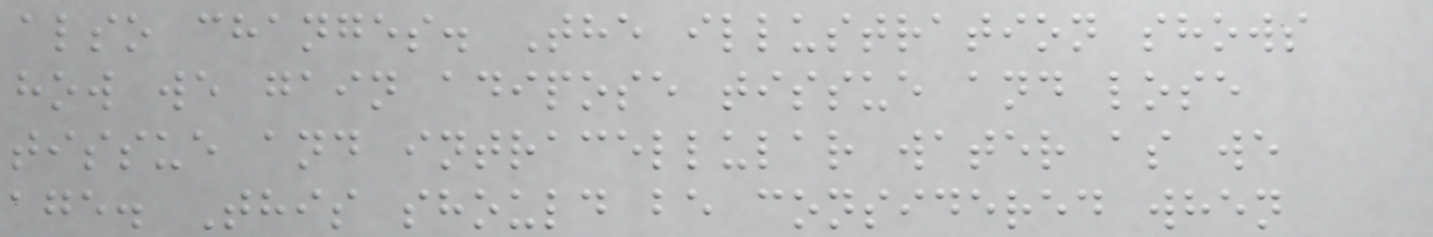also changes. The illustration shows
how we gain adipose tissue and lose
tissue and intracellular water as we
age. This should be considered when
